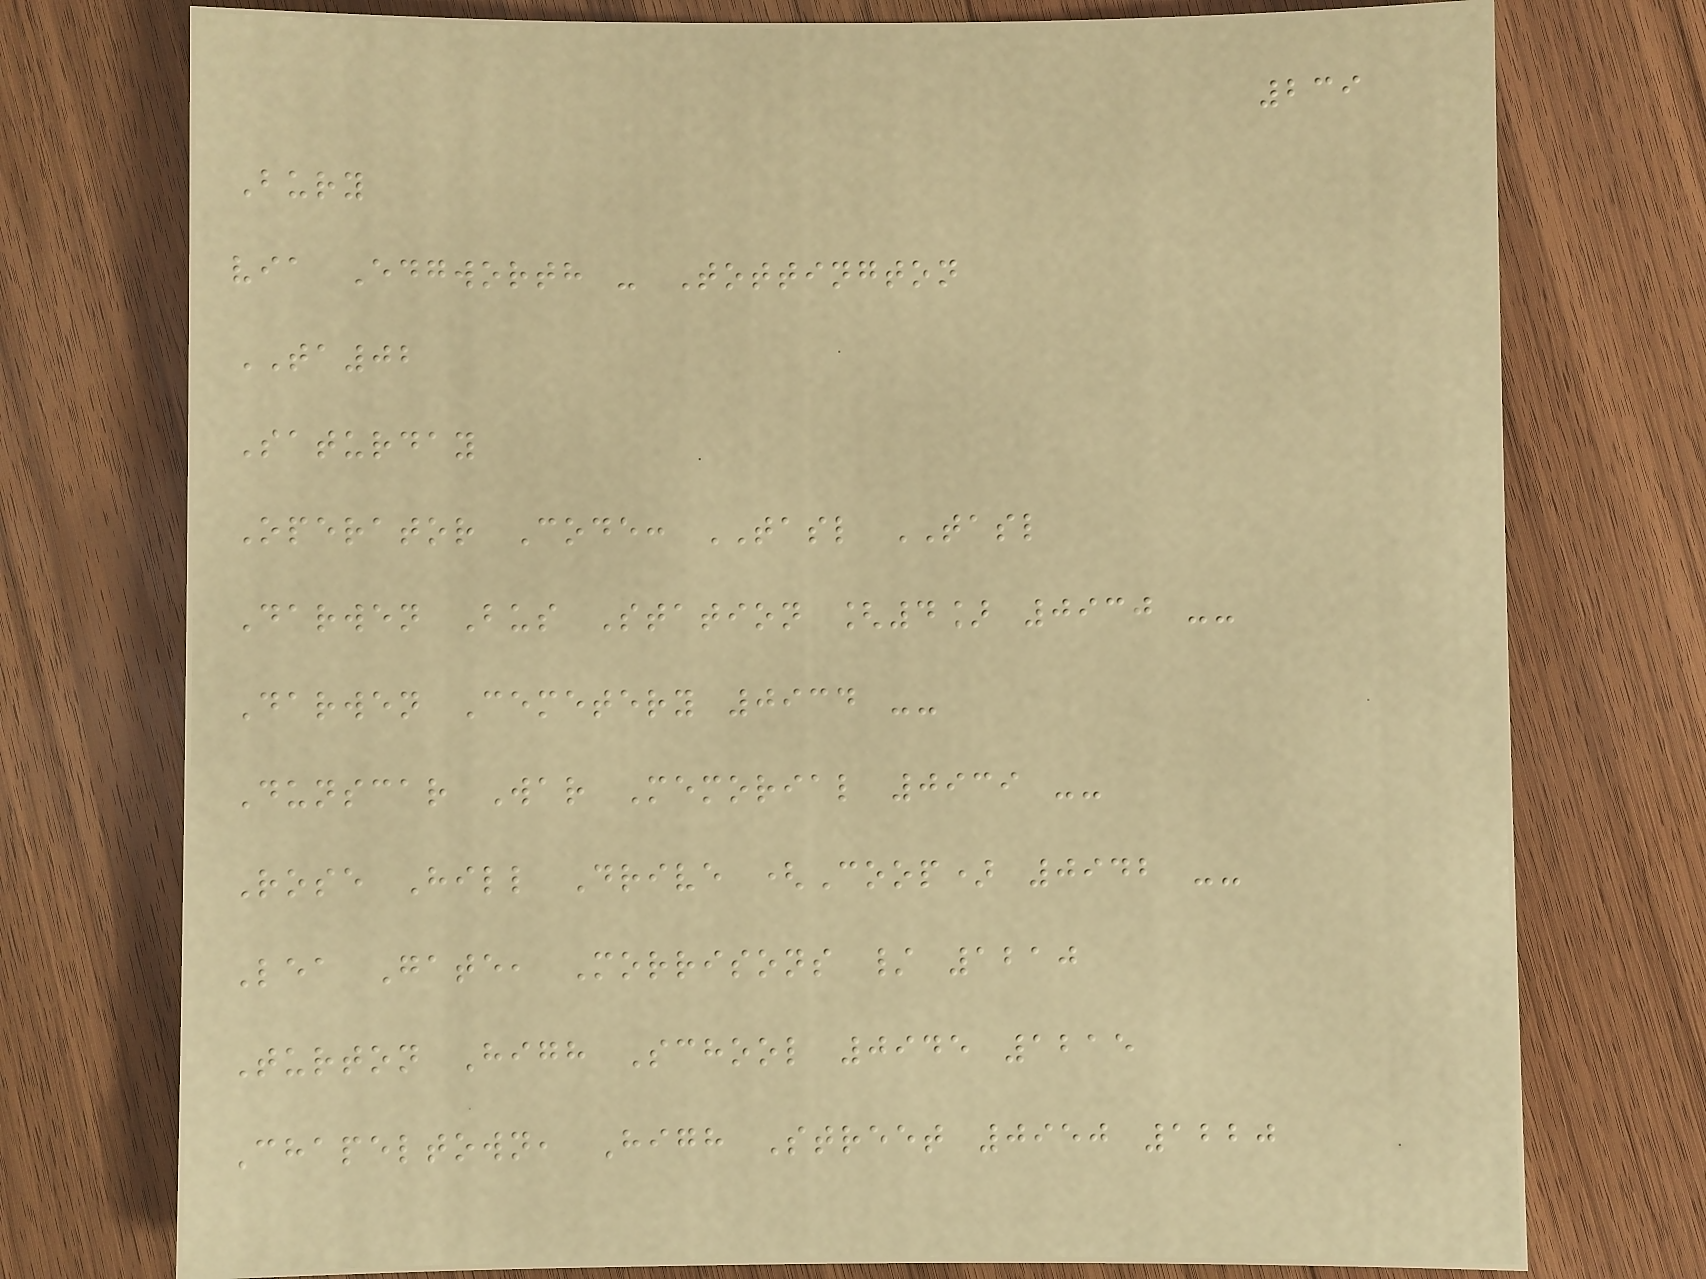239
Bury
via Edgworth - Tottington
TA02
Saturday
Operator Code: TASL TASL
Darwen Bus Station [4] 0930 --
Darwen Cemetery 0934 --
Dunscar War Memorial 0939 --
Rose Hill Drive (Coop) 0942 --
Lea Gate, Morrisons / 1210
Turton High School 0945 1215
Chapeltown, High Street 0950 1220
